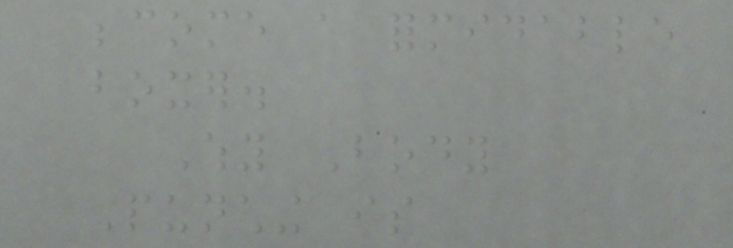become a formidable
boxer.
Why Body
Punching is
